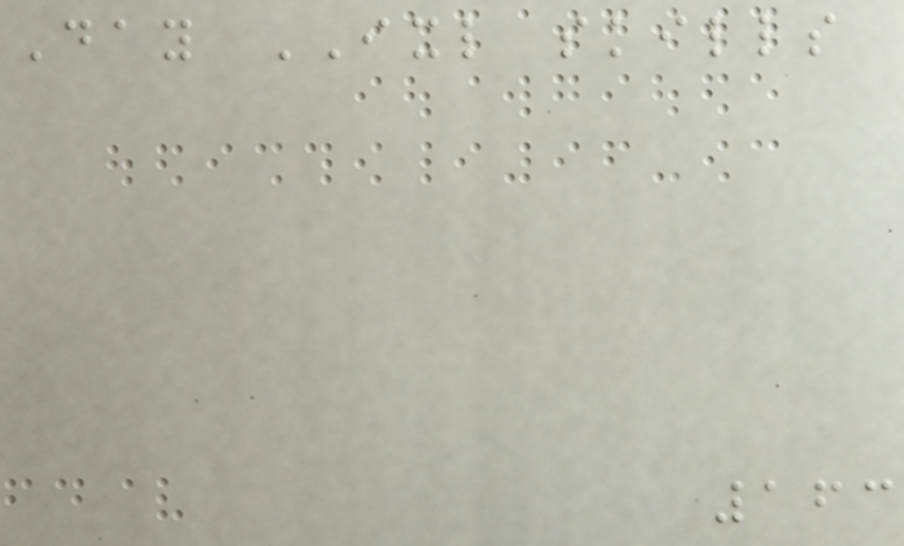Day IXL skills
163
